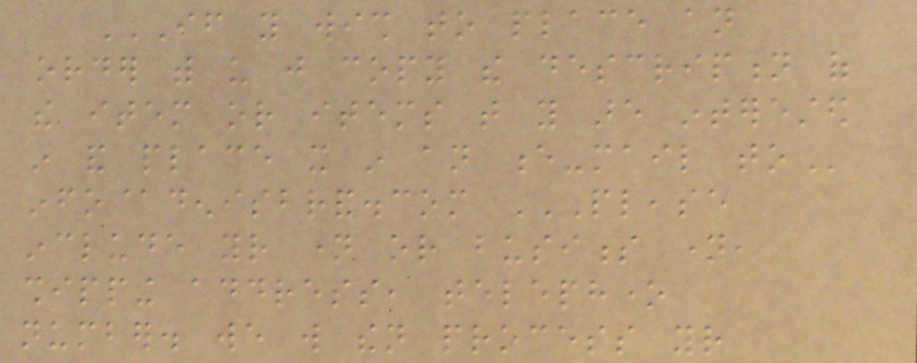IF YOU WISH TO PLACE AN
ORDER WITH US JUST COPY THE DESCRIPTION OF
THE ITEM OR ITEMS THAT YOU ARE INTERESTED
IN AND PLACE IT IN AN E-MAIL TO
info@denisbrand.com PLEASE
INCLUDE YOUR NAME OR BUSINESS NAME,
SHIPPING ADDRESS, TELEPHONE
NUMBER. WE WILL THEN PROCESS YOUR
